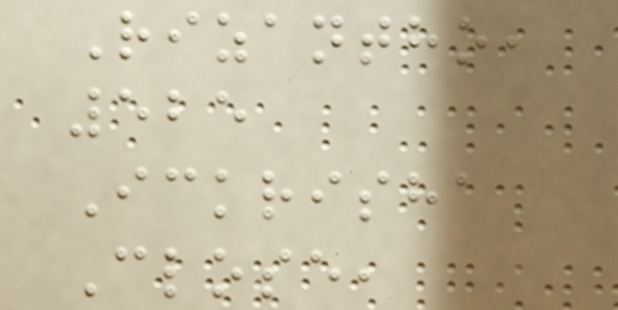Rizantho,
525
Ickrisha
Close,
